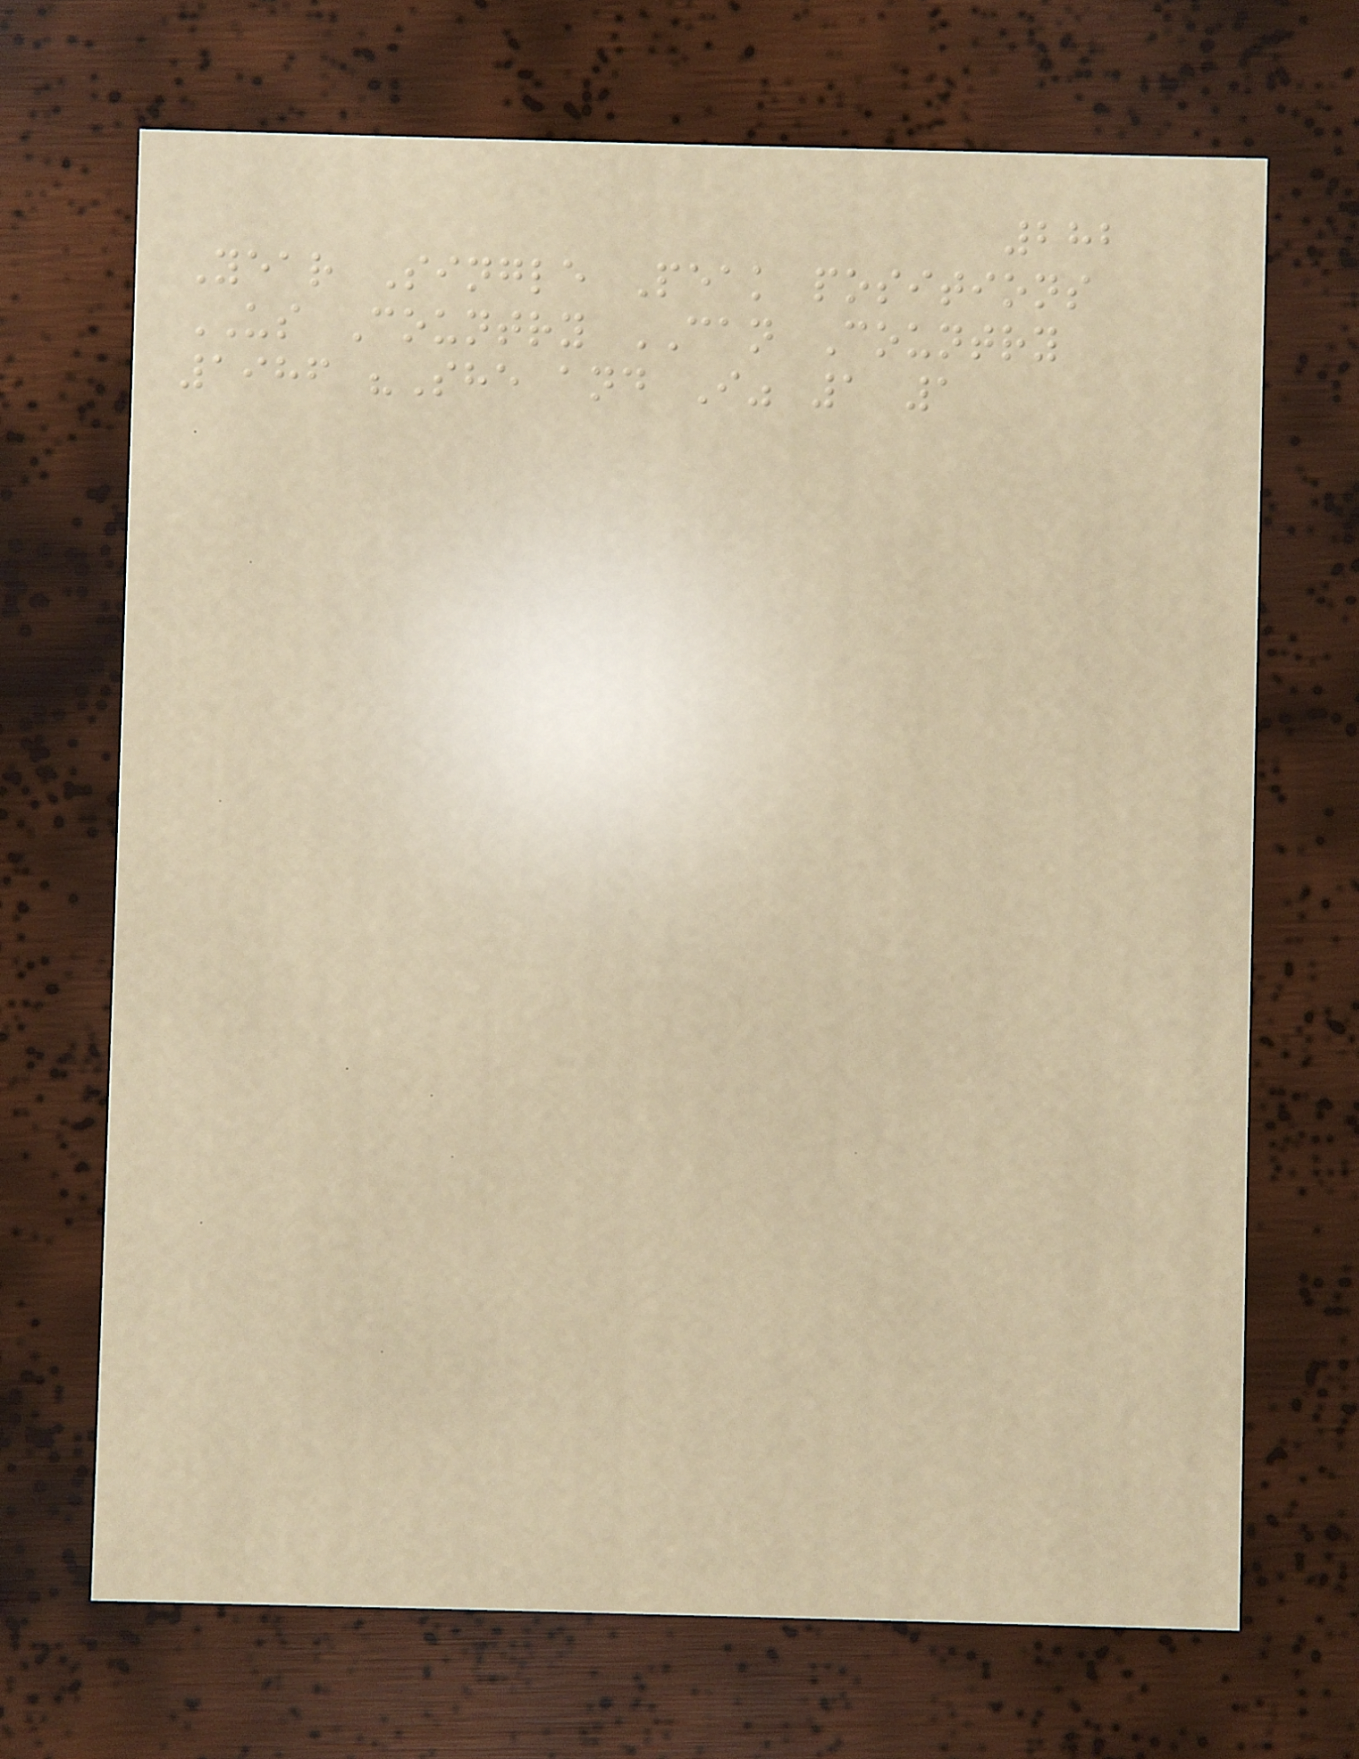282
Year Single Peak positions
US Country CAN Country
1986 "She and I" 1 1
